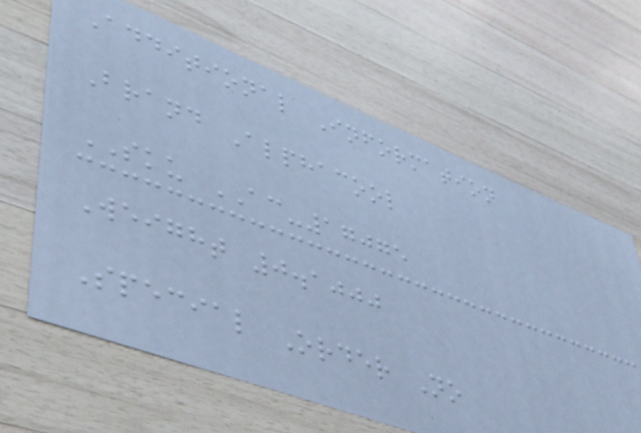Additional Information
Brand Alphacool
SKU AC-17075
Weight 0.1000
Special Order No
